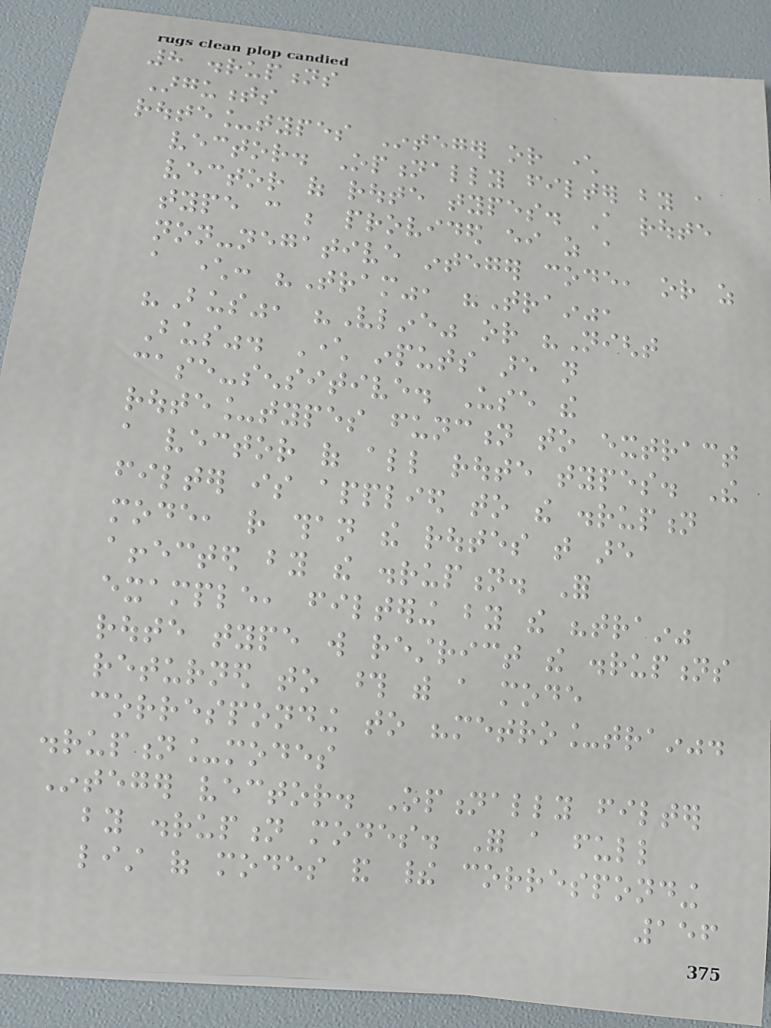8 disruptions
Arguments
route_types Integer or character
vector. Optionally filter by a
vector of route types. A route
type can be provided either as a
non-negative integer code, or as
a character: "Tram", "Train",
"Bus", "Vline" or "Night
Bus". Character inputs are not
case-sensitive. Use the
route_types function to extract
a vector of all route types. The
filter is applied to the disruption
mode, rather than the routes that are
affected by the disruption. For
example, filtering by the "train"
route type will restrict the disruptions
returned to those with a mode
corresponding to "metro_train".
disruption_modes
Integer vector. Optionally filter
by disruption modes. For a full
list of modes and their corresponding
156
